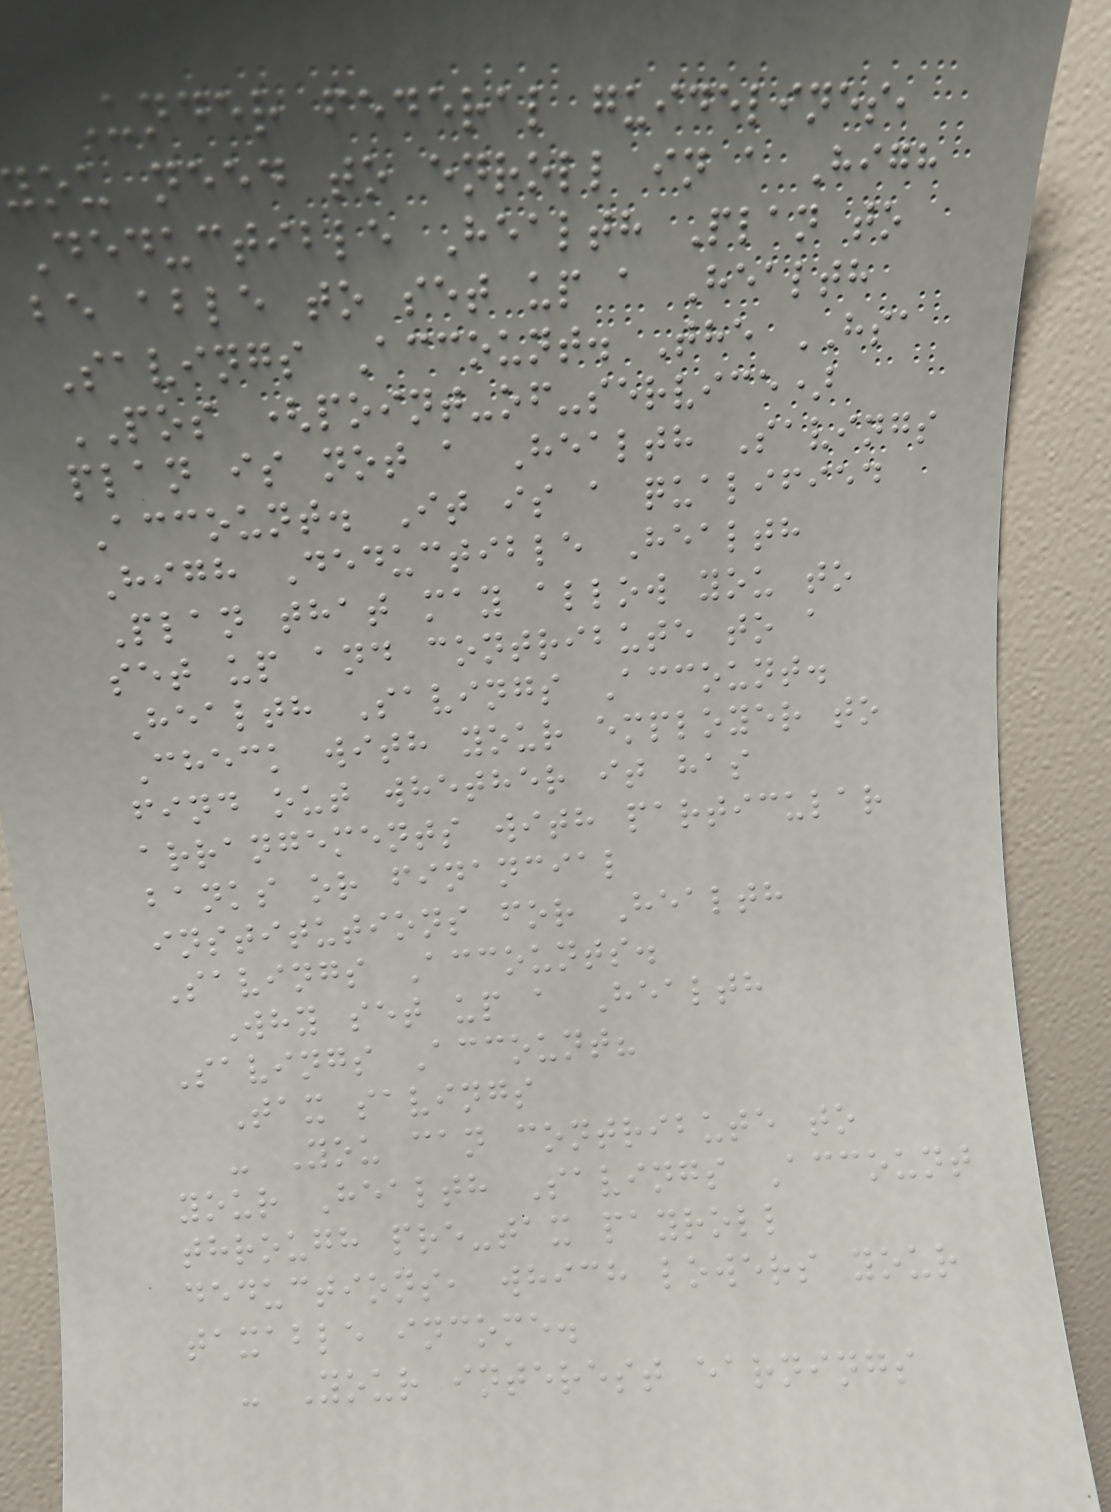Under federal guidelines,
you need to enroll in a High
Deductible Health Plan to
be able to set up a Health
Savings Account. The HSA
POS (point-of-service)
plan is not a Health Savings
Account. It is a qualified
High Deductible Health
Plan that may allow you to
set up and contribute to a
Health Savings Account.
Check with your employer to
find out whether it has
arrangements with particular
banks or financial
institutions for Health
Savings Accounts.
Why set up a Health
Savings Account?
Tax savings
- You can contribute to
your Health Savings Account
through pre-tax payroll
deductions, which lowers your
taxable income.
- Your interest earnings
